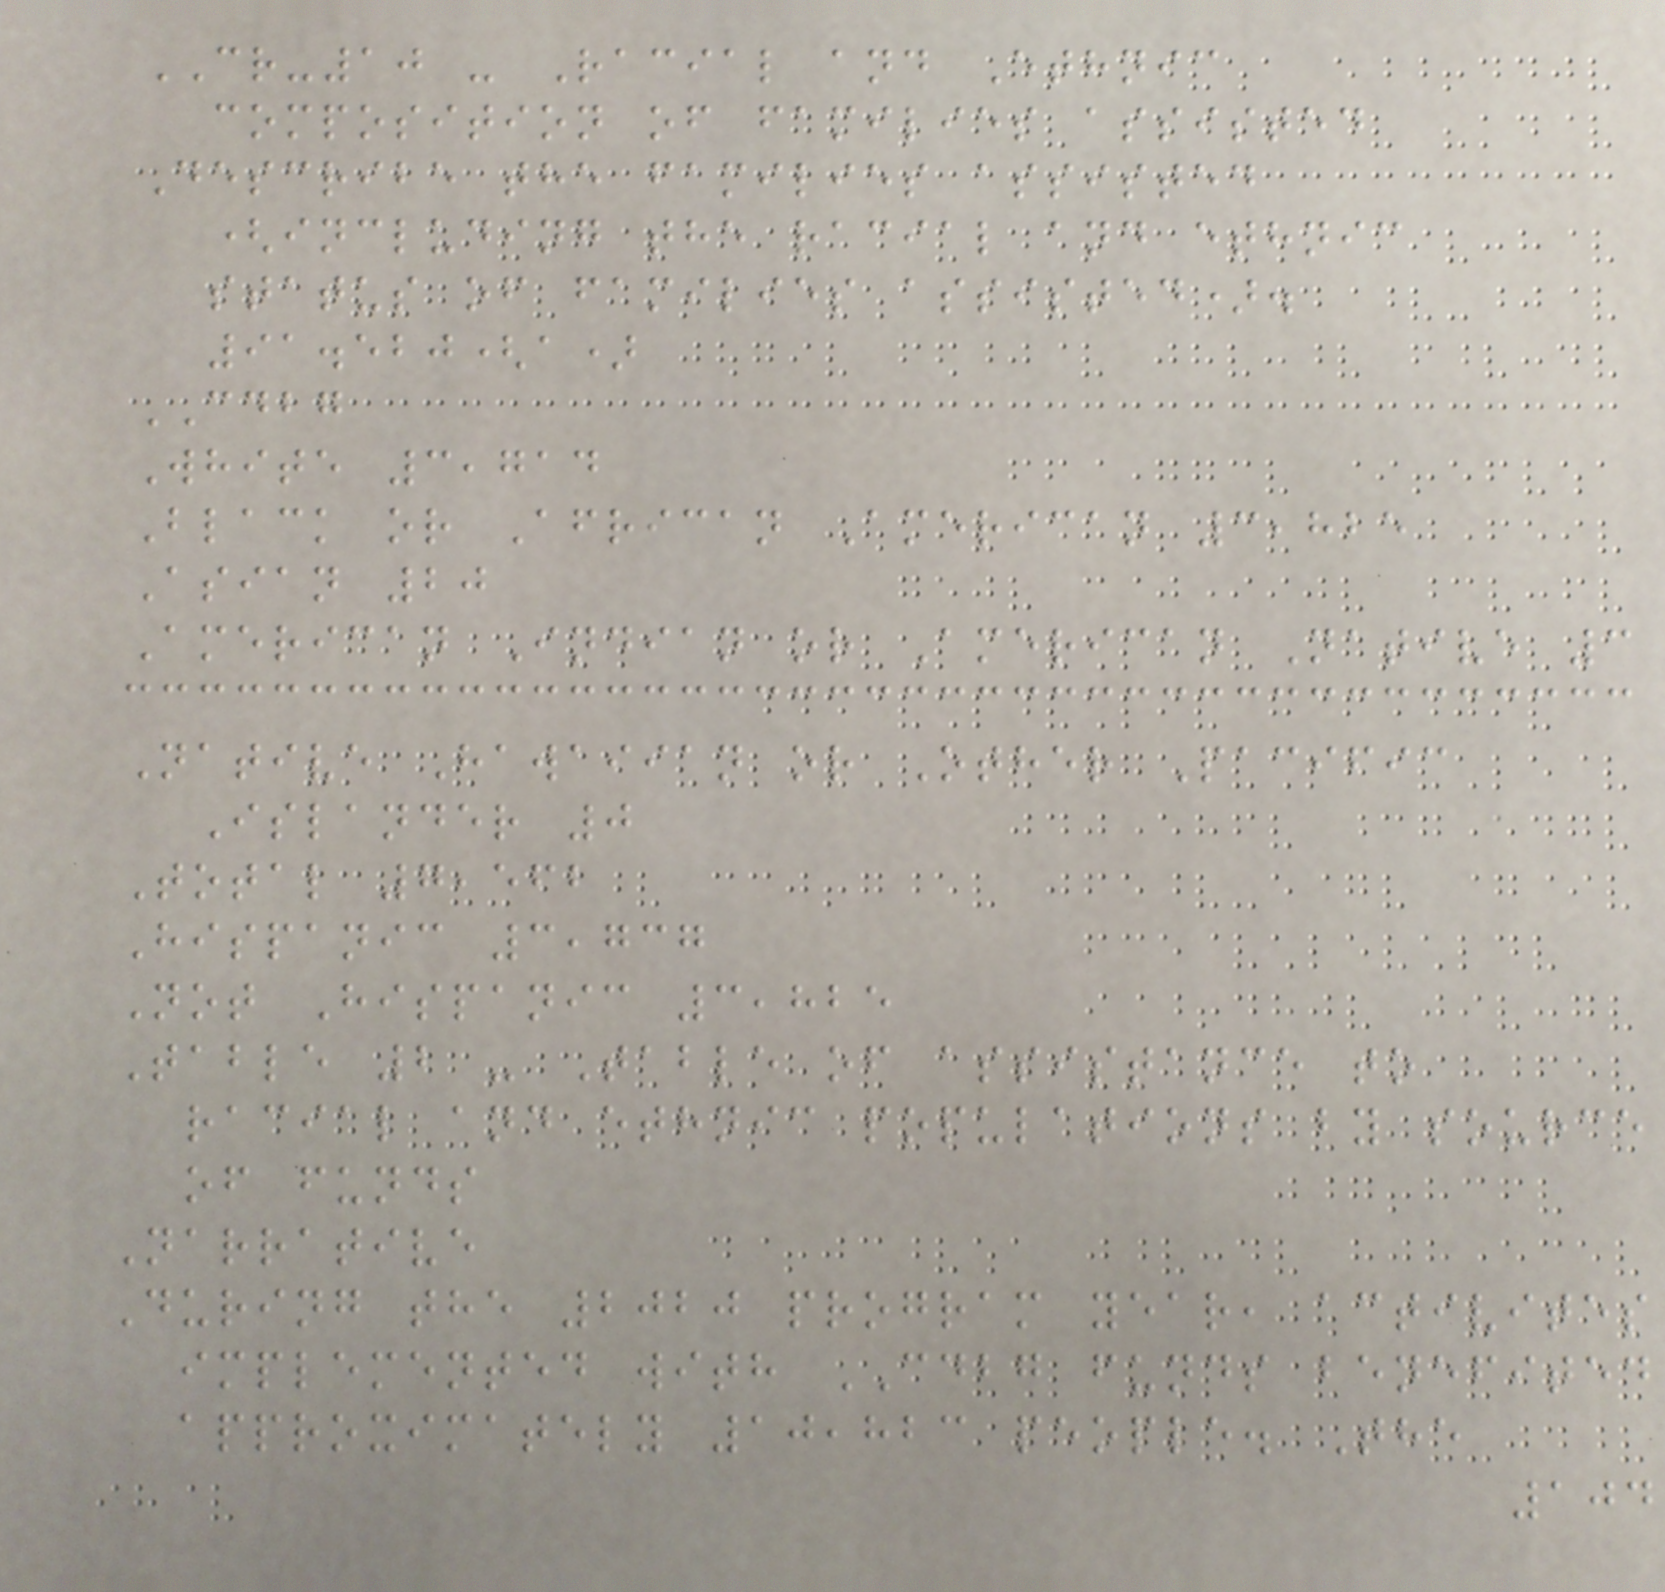CR-10 - Racial and Ethnic
composition of families assisted
Describe the families assisted
(including the racial and ethnic
status of families assisted).
91.520(a)
CDBG
White 3,714
Black or African American 3,825
Asian 20
American Indian or American Native 3
Native Hawaiian or Other Pacific
Islander 0
Total 7,562
Hispanic 3,737
Not Hispanic 3,825
Table 2 - Table of assistance to
racial and ethnic populations by source
of funds
Narrative
During the 2020 program year, activites
implemented with CDBG funds benefited
approximately 10,823 people. The
104
